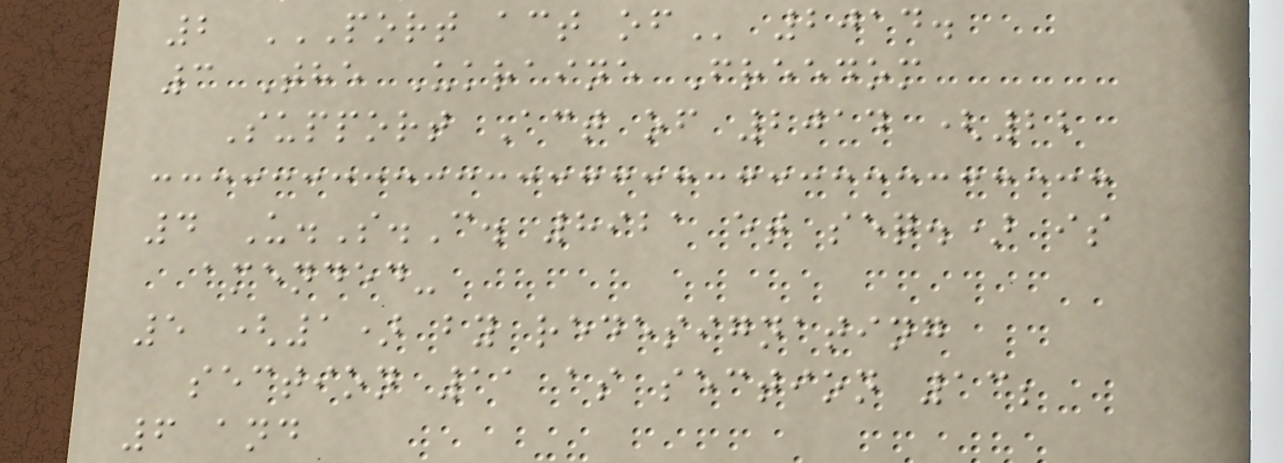2 PORT ACT OF 2014.
3 The Ukraine Freedom
Support Act of 2014 (22
4 U.S.C. 8921 et seq.) is
amended-
5 (1) by redesignating
section 11 as section 13;
6 and
